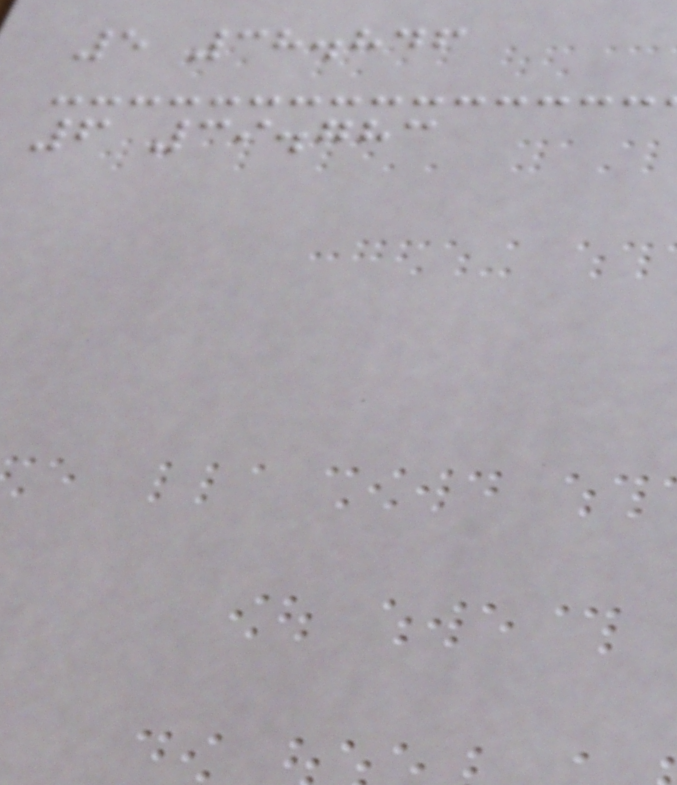5 38.846
6 39.783
